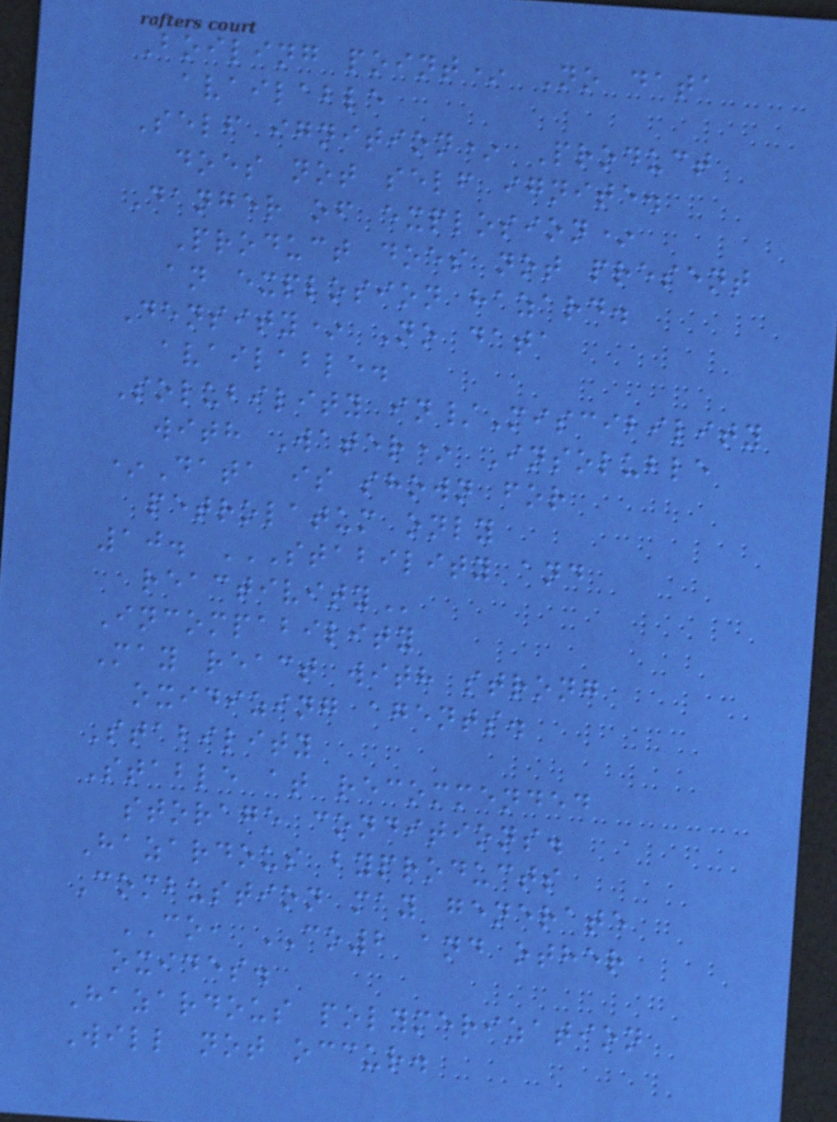Boiling point* No data
available
Self ignition* Product
does not self ignite.
Danger of explosion*
Product does not present
an explosion hazard.
Density* No data
available.
Solubility in/Miscibility
with Water* Insoluble
*Data is shown for
petrolatum only
10. STABILITY AND
REACTIVITY
Incompability
May react with strong
oxidizing agents.
Stability
Stable at recommended
storage conditions.
Hazardous byproducts
Combustion may generate
CO, CO2 and other
oxides.
Hazardous polymerization
Will not occur.
